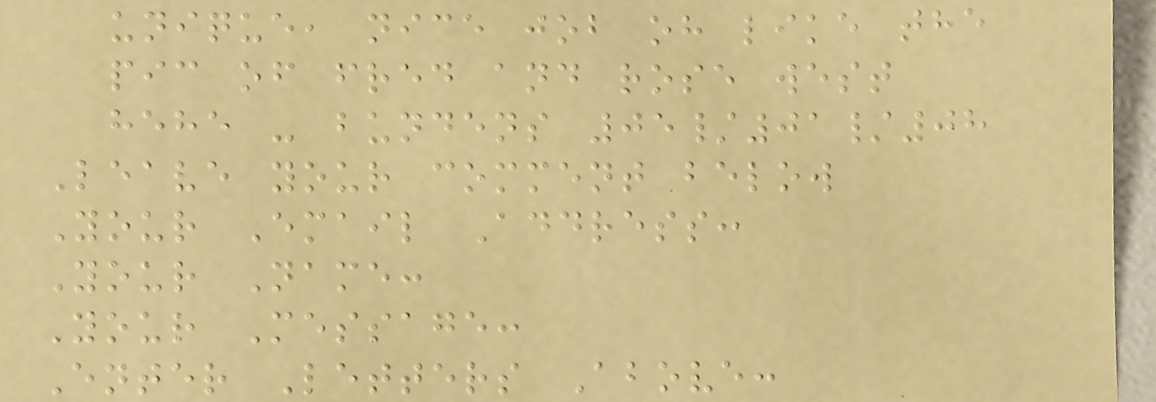unique, nice job oh like the
pic of fred and rose west
hehe - bundens 05/01/08
Leave your comment below
Your Email Address:
Your Name:
Your Message:
Enter Letters Above:
